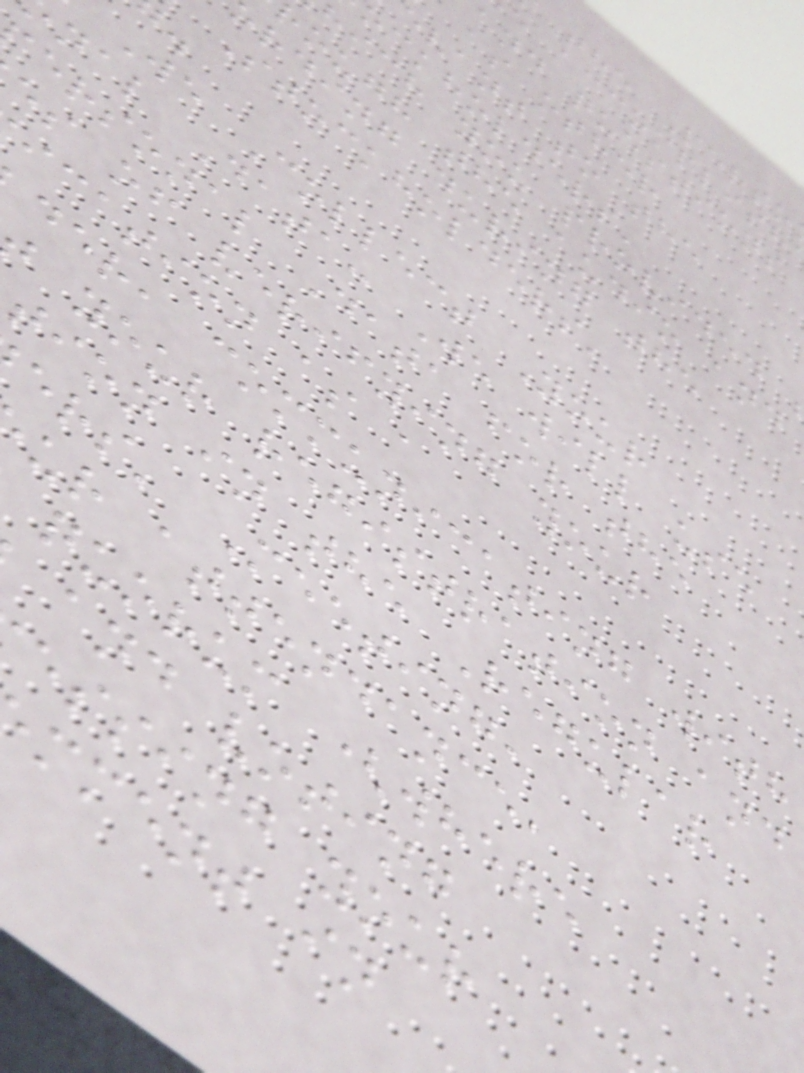the Perso
e accomplish
and questions
as other
evant to the
ockholders'
hich you provided
ough the audio and
rding during the
Stockholders'
We Collect Your
nal Data: We will use
ersonal Data for the
es of verifying your
ication as a
der, communicating with
your registration and
tion in the Regular
ers' Meeting,
ur attendance,
quorum (where
and voting
essing your
mment in
